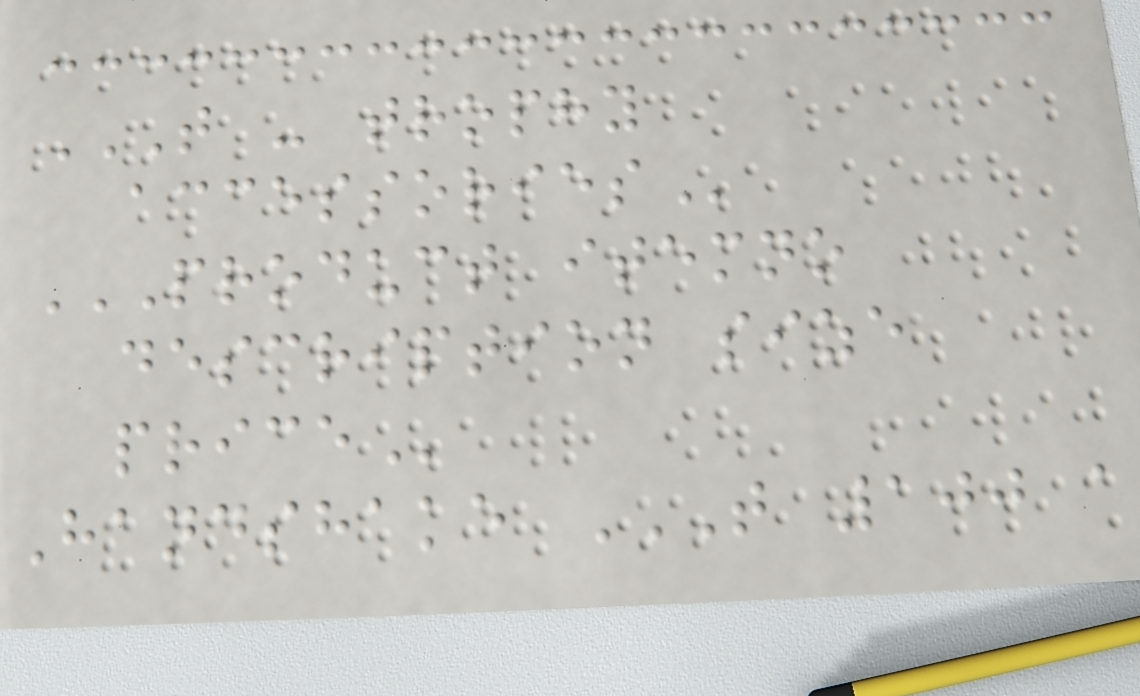T - TROPHY
ACCESSORIES
PRODUCT ITEMNO
DESCRIPTION SIZE
PRICE
Handshake T 100 A
